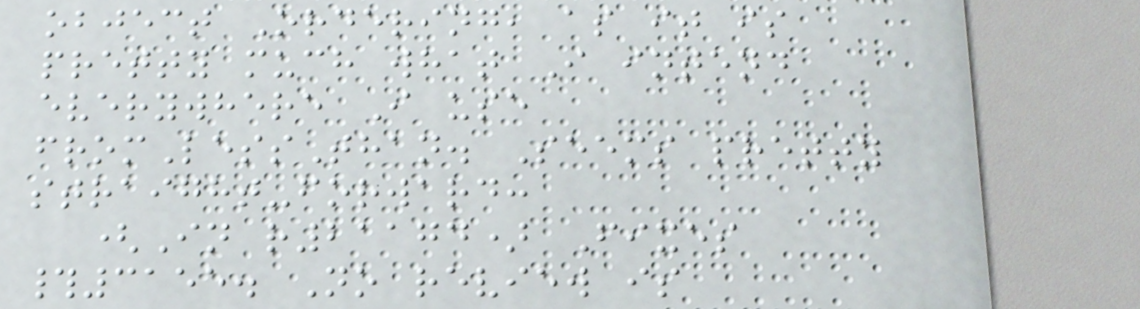object Ordering, as it is
pretty much what I intend
everywhere I use
fromLessThan. Seems pretty
straight-forward:
(In r21174) Fixes
#3155. No review is
